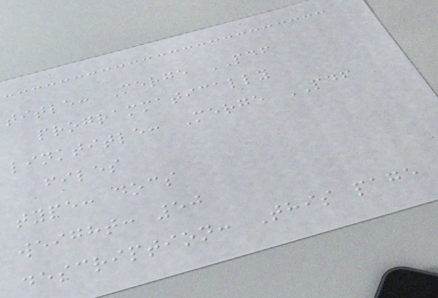title: Merge PDF
programmatically
linktitle: Merge PDF
files
type: docs
weight: 50
description: This page
